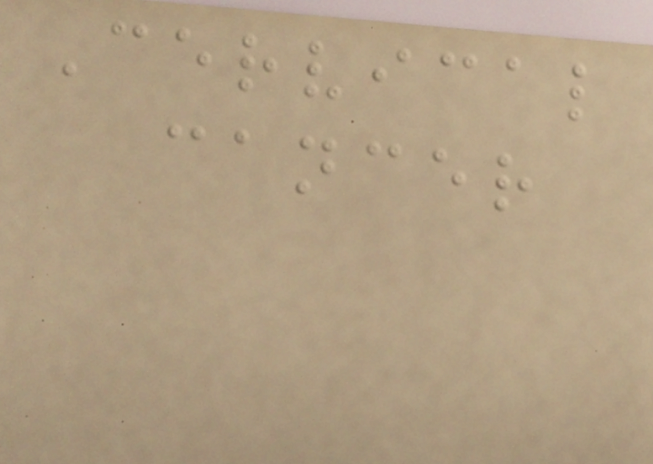Cervical
cancer
